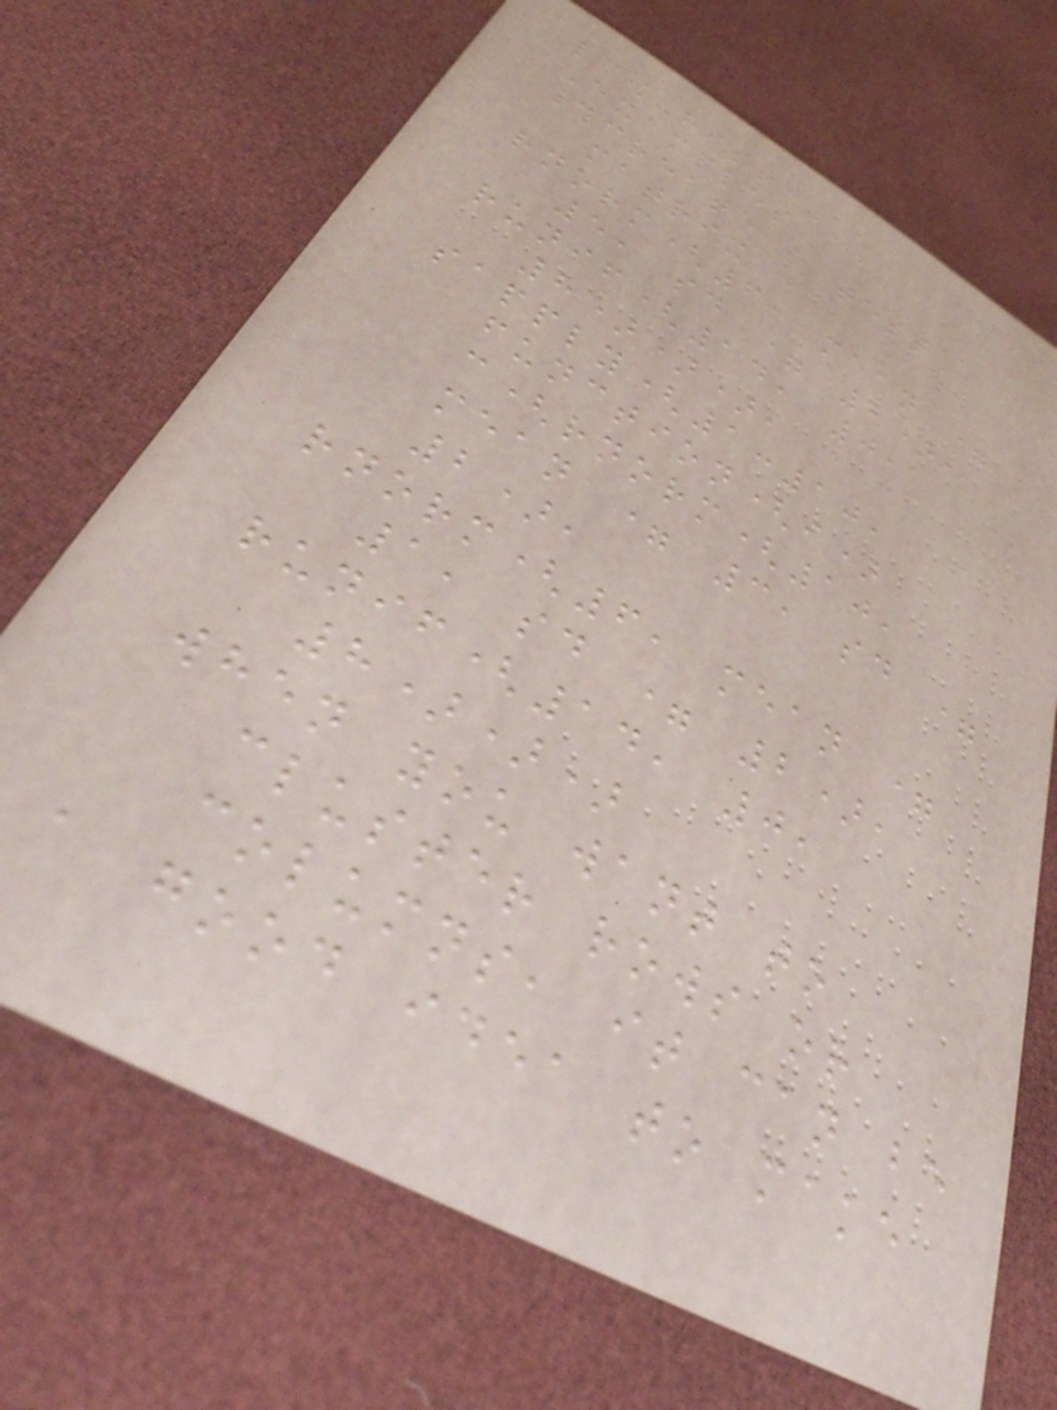lc_hist 15
Examples
#create a test
matrix
rnorm(6, mean =
5, sd = 2),
runif(14, 0,
8))),
sapply(1:10,
function(i)
c(rnorm(10,
mean = 3, sd =
2),
rnorm(6, mean =
1, sd = 2),
runif(14, 0,
8)))
when you want to
cluster rows or
columns, it can be
a good idea to make
